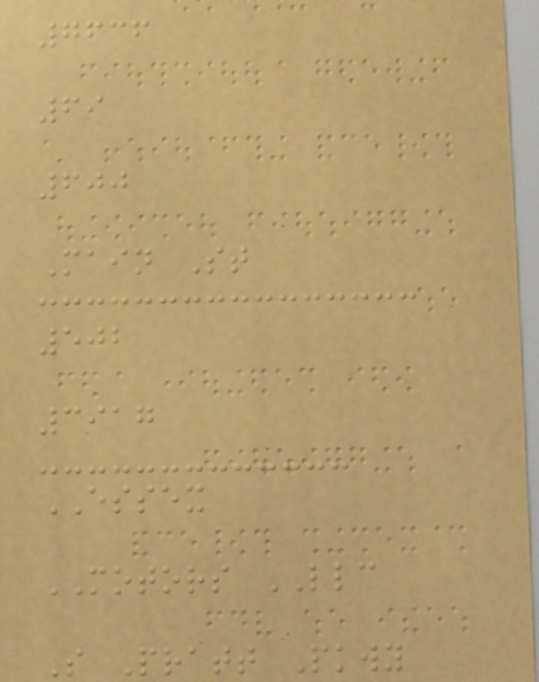7636
69
600
Main St
502
3917
ESSEX
MOTORS LLC
S Pratt Pkwy
